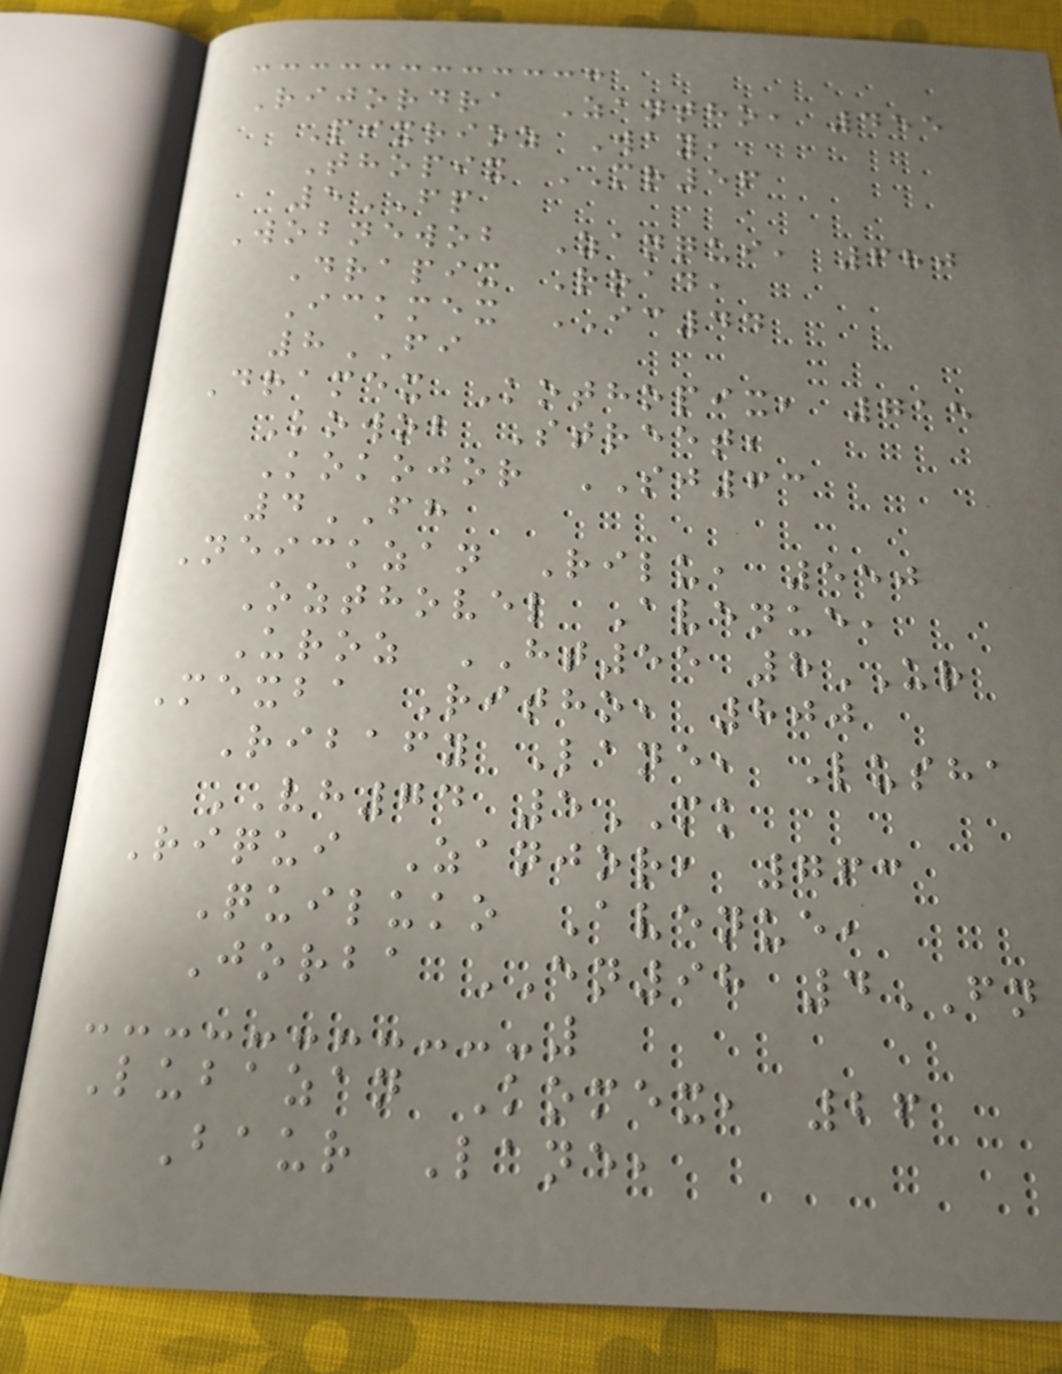Rijordra Zantho, 455
Pixrioz Way,
Thopix MR56
5FP
Wobnewob Zanqui, 680
Drapix Road,
Ickmex IC44
8FI
Dramex Kothopix, 715
Kowob Street,
Kokojor SJ63
4FH
Neickzan Rilu, 550
Ozthovel Avenue,
Uroz HT55 8UR
Mexba Ritho, 800
Ribafy Lane, Lusha
VH74 5MK
Riqui Zanjor, 763
Quiluko Avenue,
Jorba EN98 4FN
Lubazan Komex, 26
Baur Lane,
